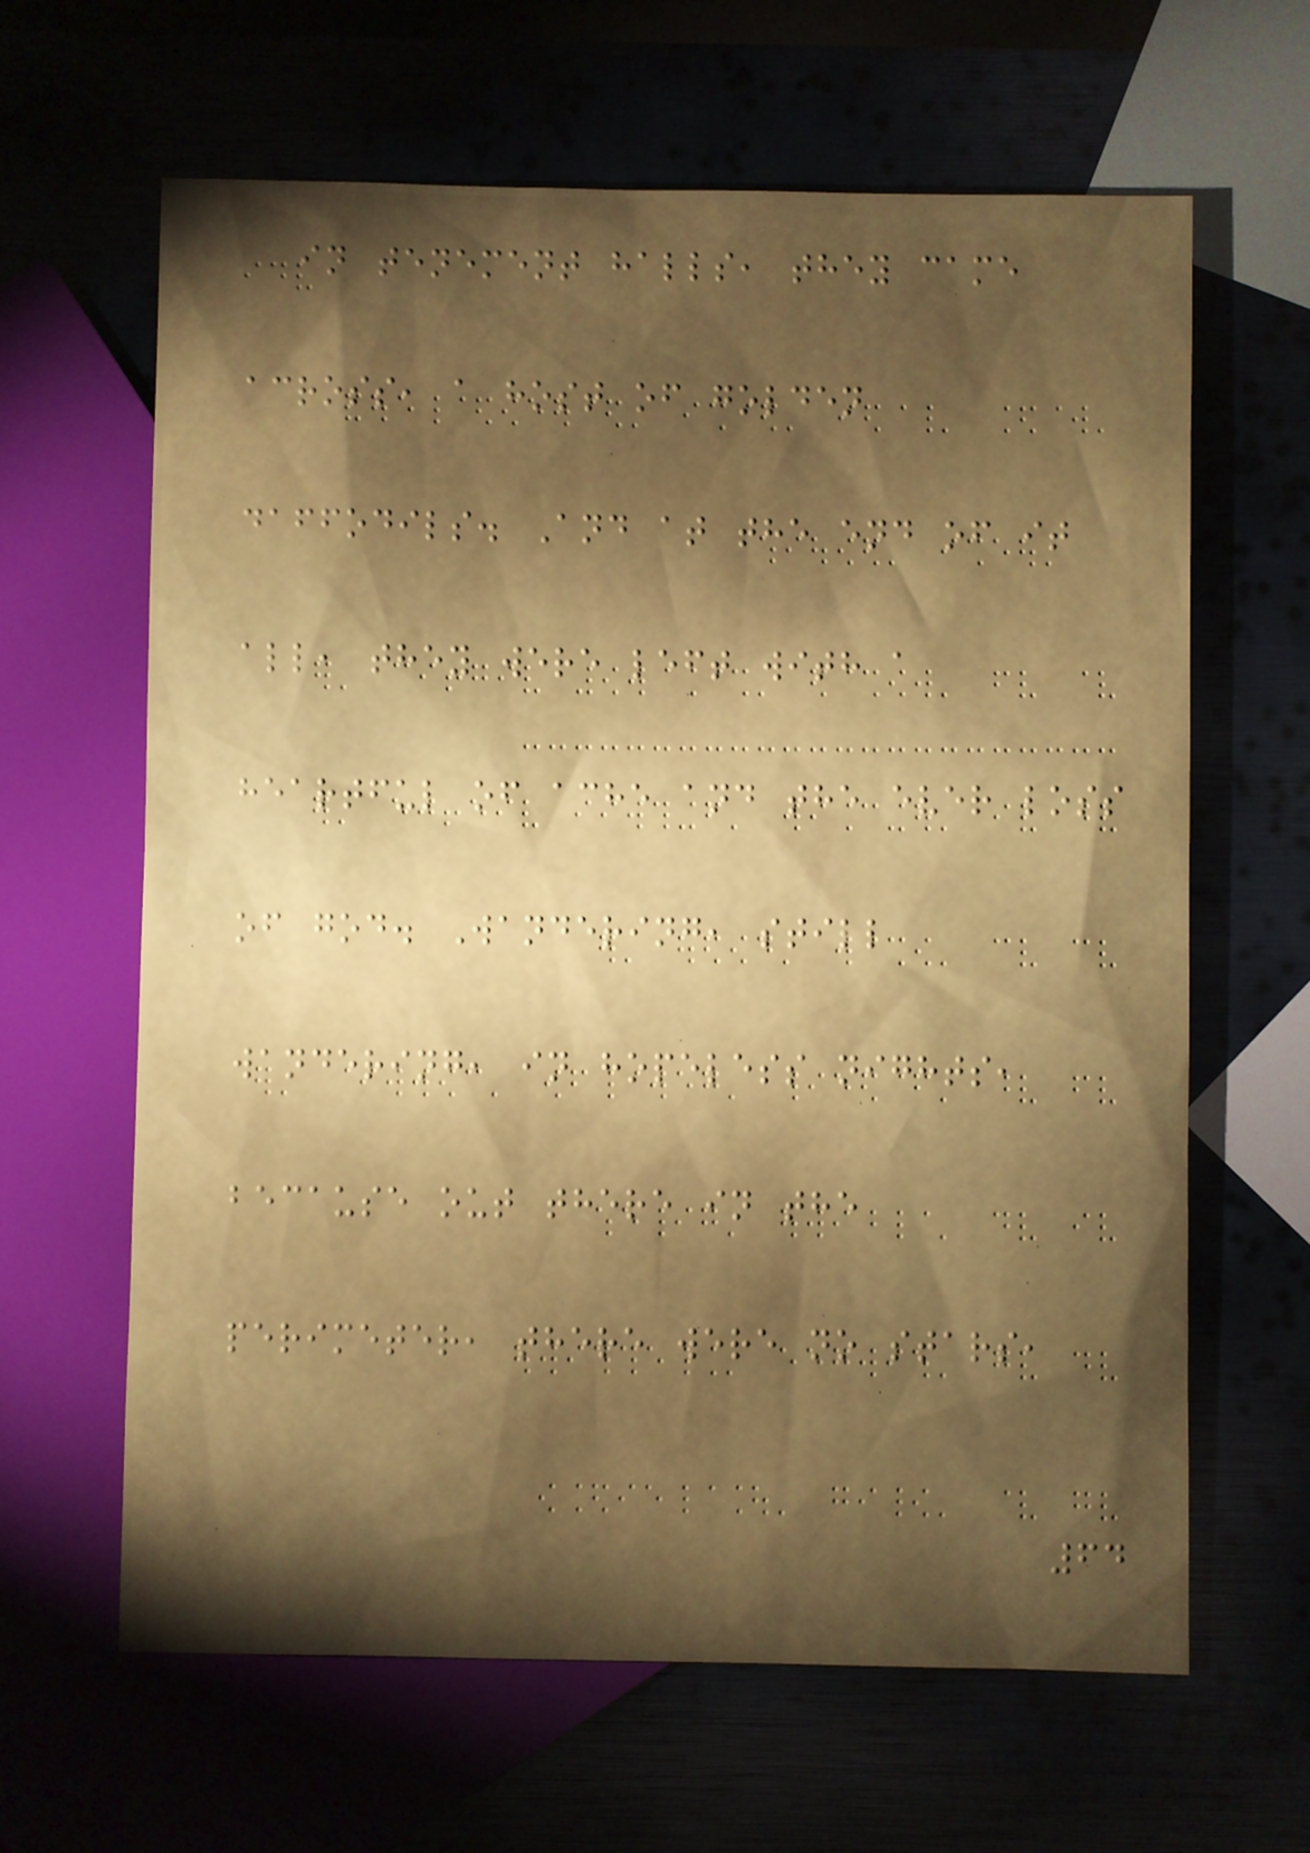in tenement halls, they came
across, a host of golden
daffodils. And at the end of it
all, they were left with a
heartful of ache and the ever loss
of god. Wandering, still
wandering, in hopeless nights,
because out there in the
perimeter, there were no stars,
64
